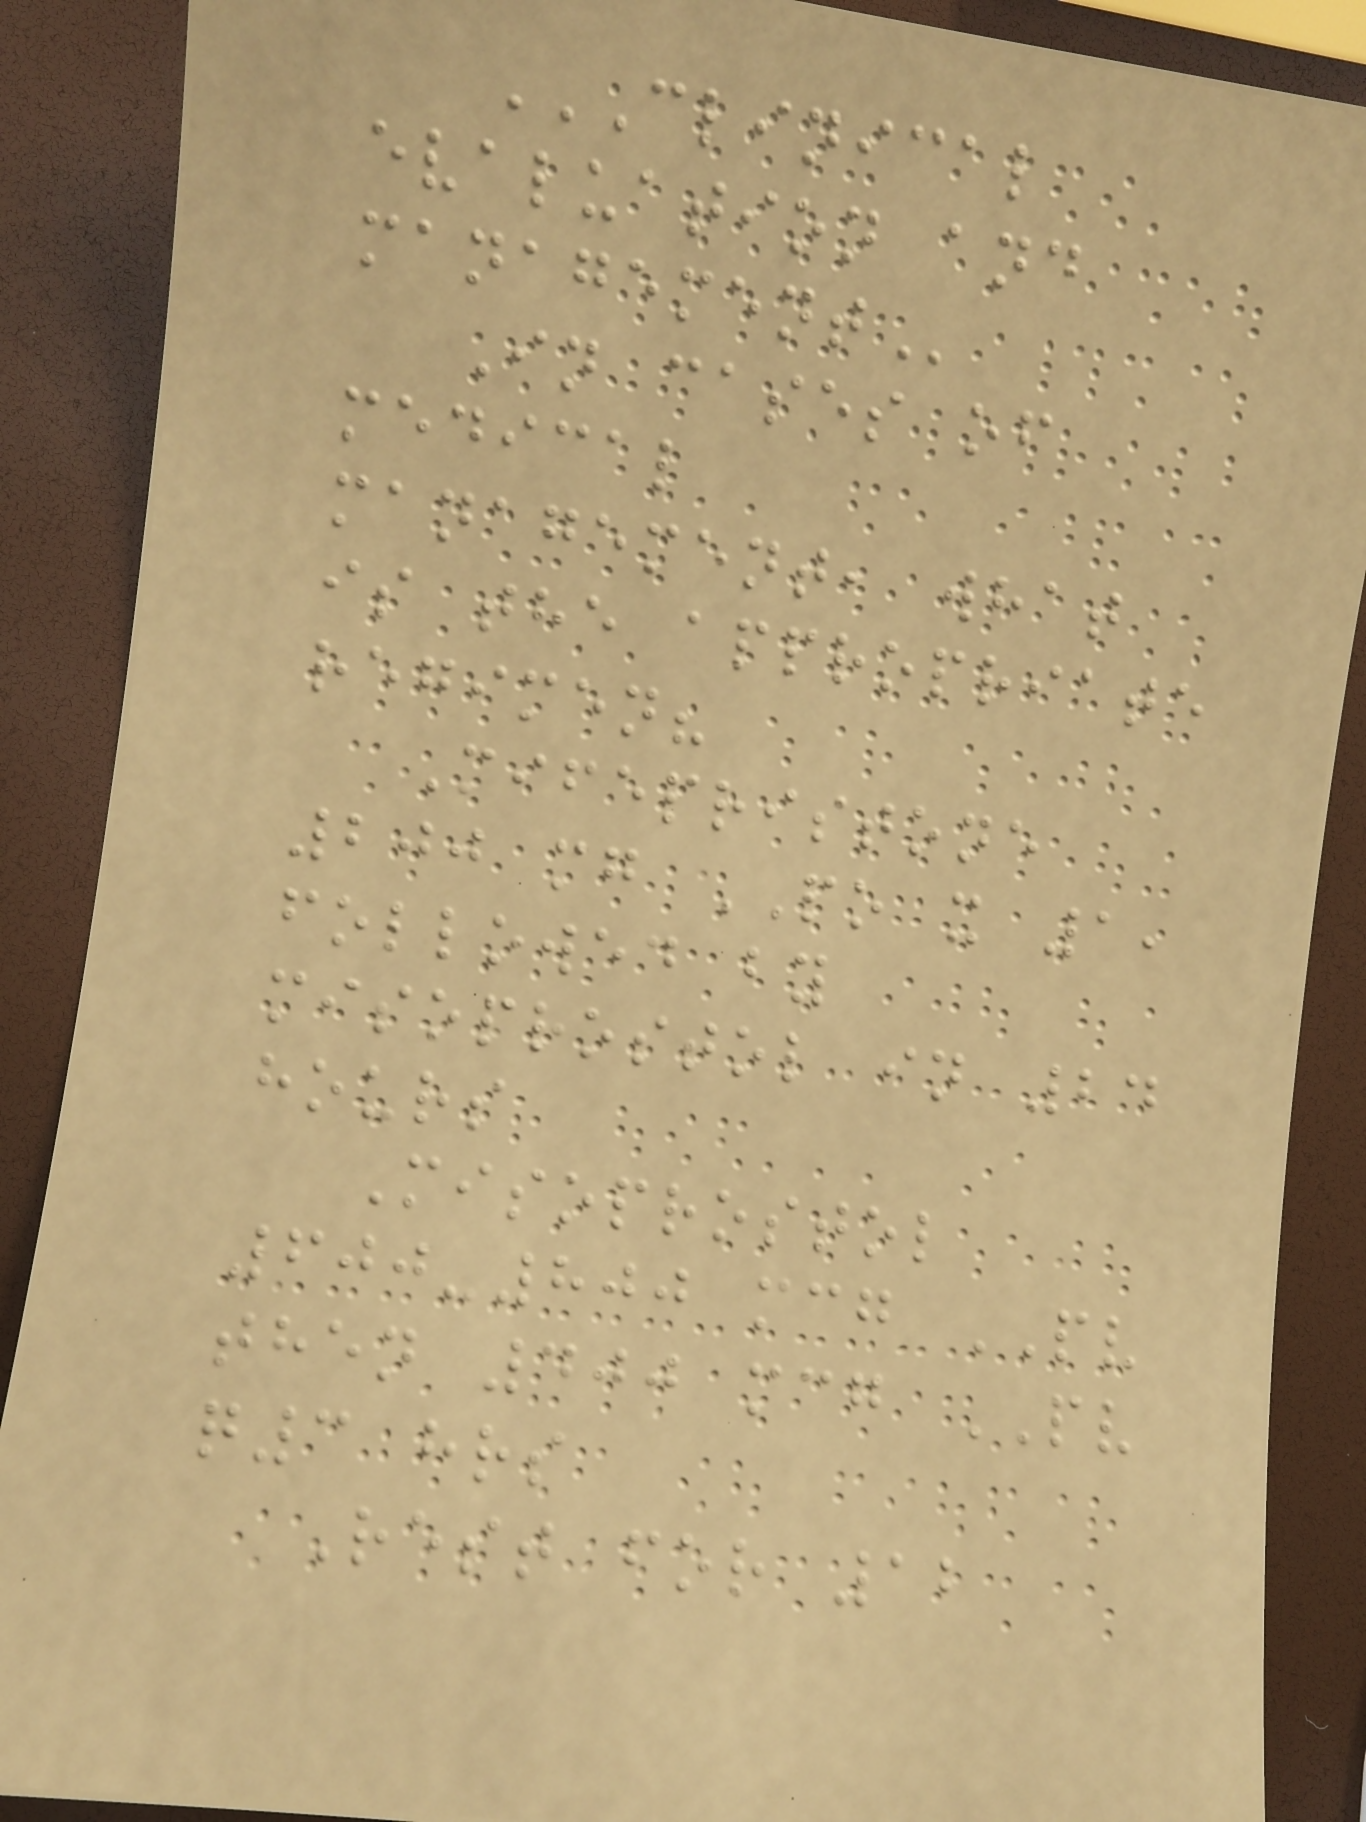CLINICAL
EVALUATION AND
MANAGEMENT
In cases of
medical
management, what
is the appropriate
regimen?
Mifepristone
200 mg PO x 1,
followed by
misoprostol in 24
hours
Misoprostol
600-800 mcg PV
then 400 mcg PV
q3 hrs
Rest for 12
